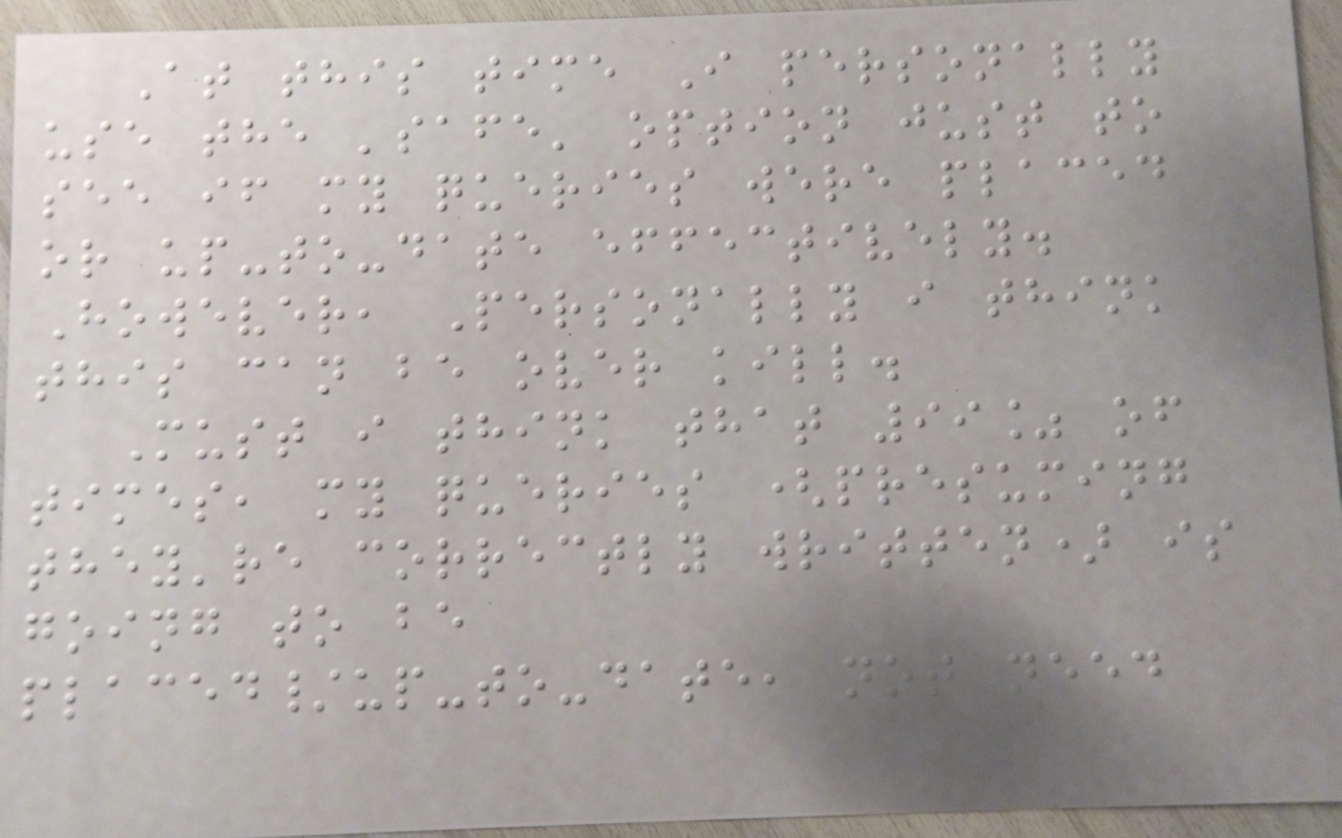At this time I personally
use the 'safe' option just to
see if my queries were placed
or up-to-date effectively.
However, Personally i think
this can be over kill.
Must i think that 99% of
times, my queries (presuming
they're correctly written) is
going to be
placed/up-to-date, not need
